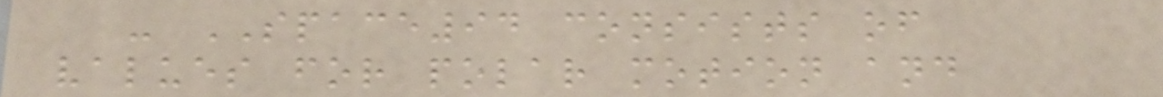- SPACE94 consists of
values for polar motion and
